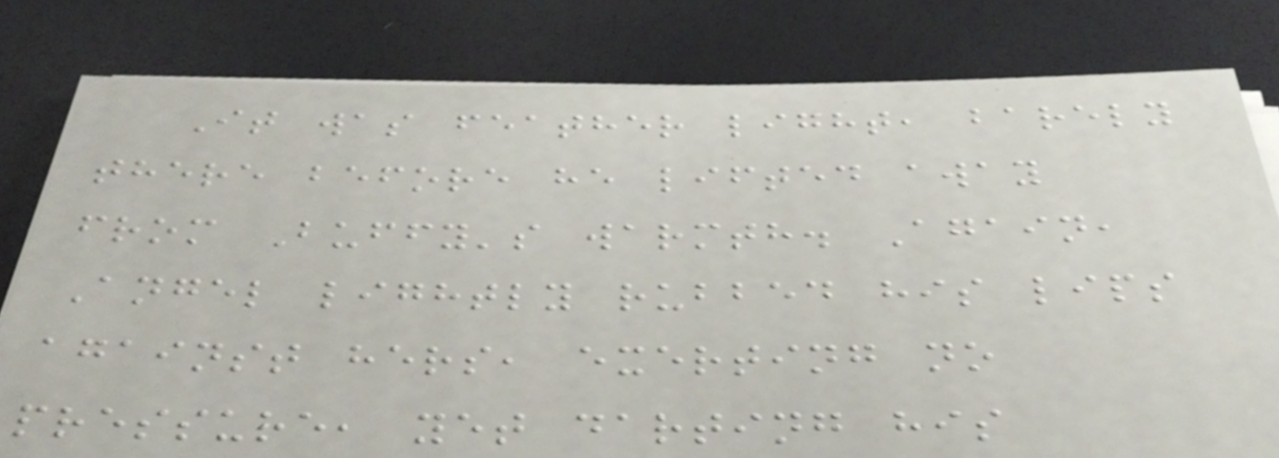It was feather light, barely
there before he lifted away
from Buffy's warmth. Again,
Angel lightly rubbed his lips
against hers, exerting no
pressure, yet darting his
